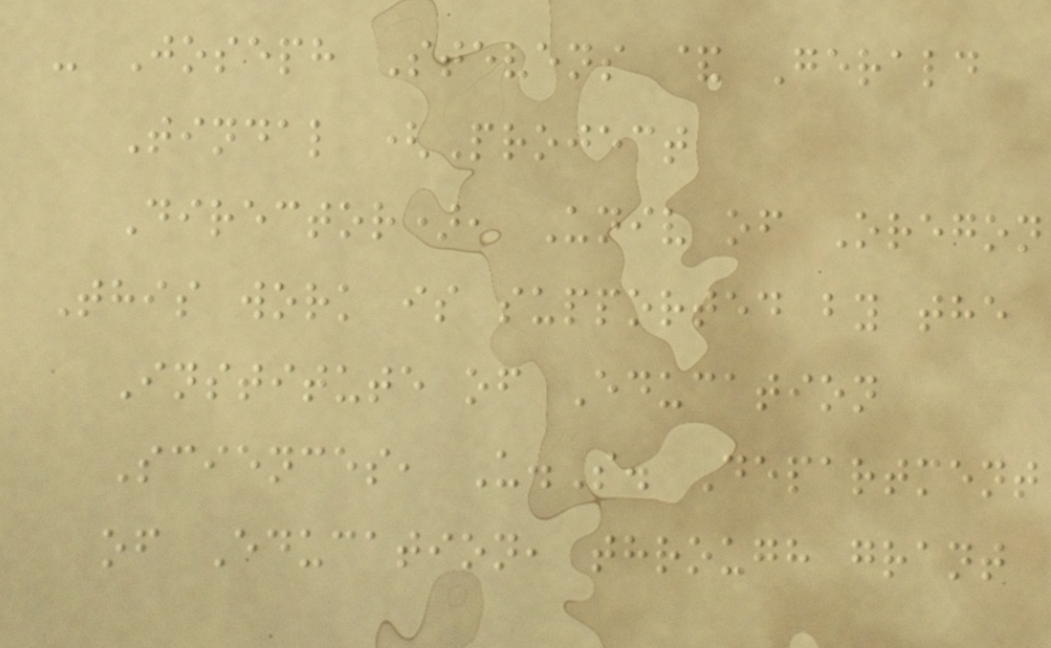- Joseph Stevens & Gerald
Tindal (Project
Director), Univ of Oregon
This work is supported by the
Institute of Education
Sciences, U.S. Department
of Education, through grant
